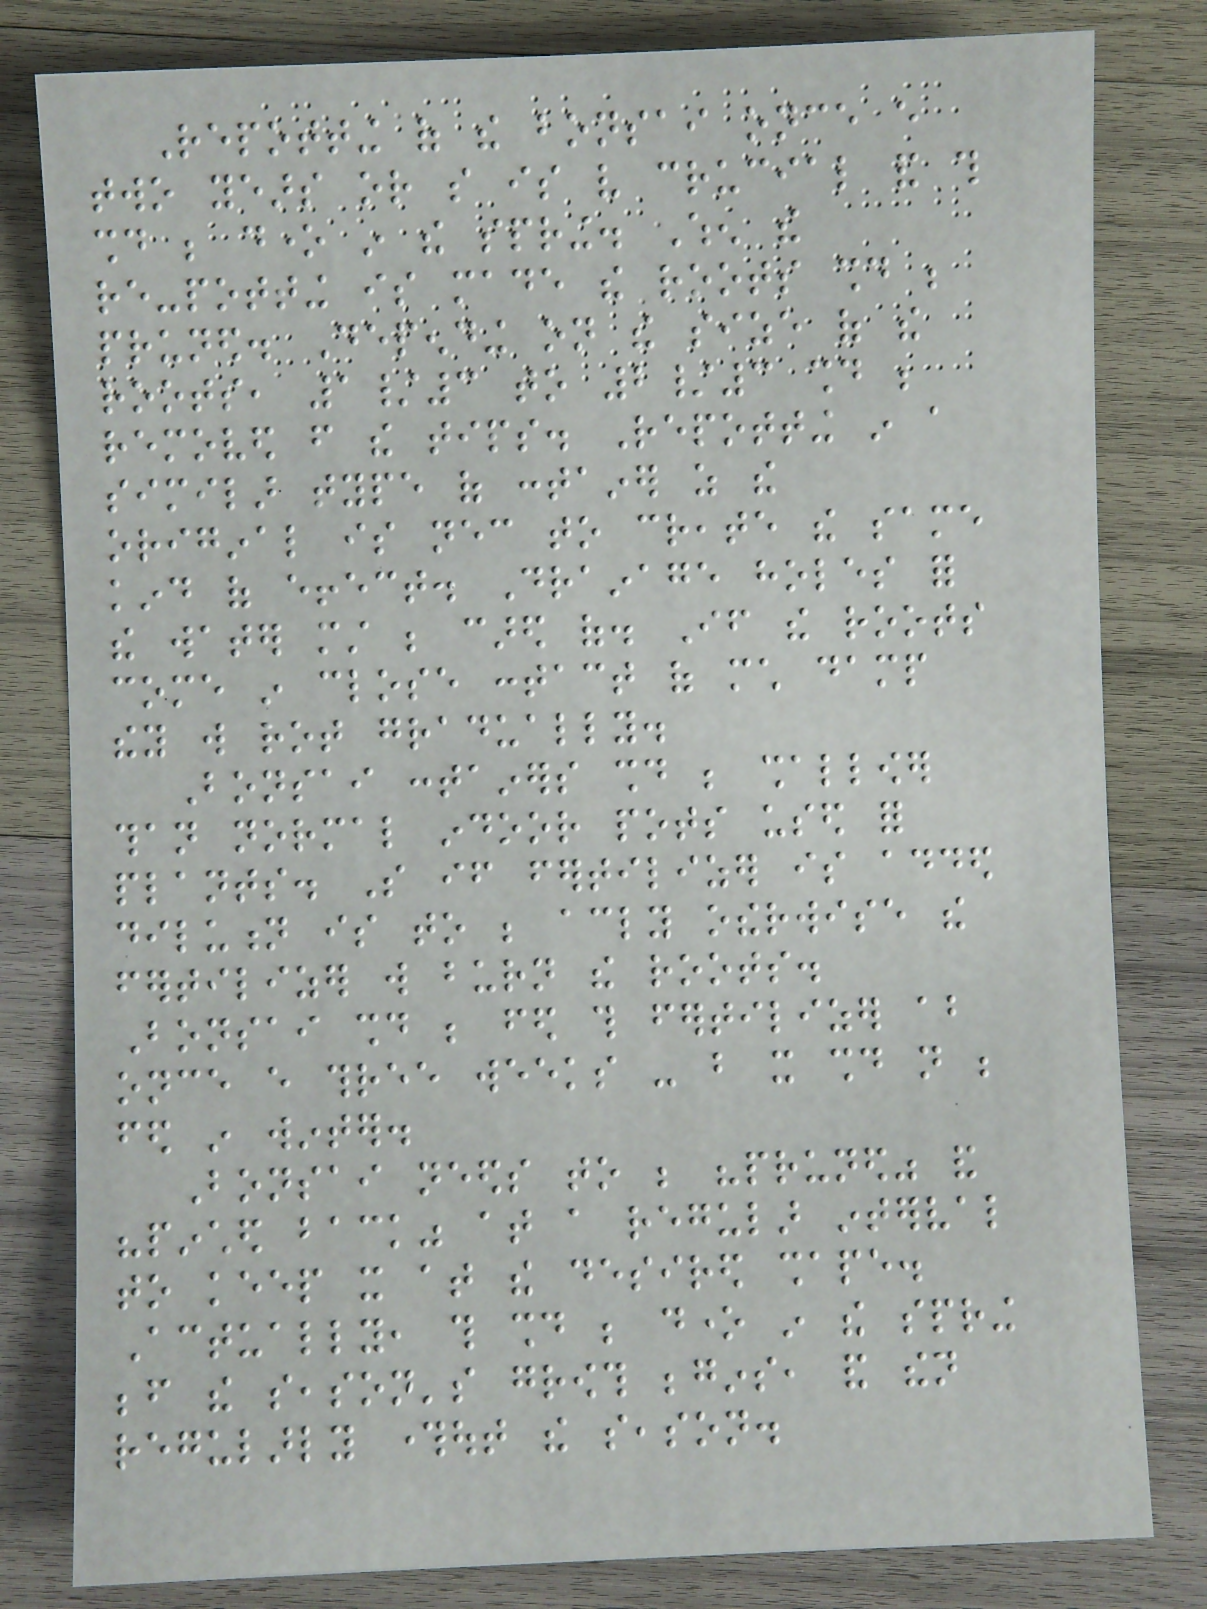Repotting of the bonsai once every
two years or so is very crucial and this
should be done in the spring. When the
re-potting is made the roots should be
pruned. Depending on the size of the
roots, 1/3 to 2/3 should be
removed from the tips. Repotting in a
similar type of container as the
original is necessary to create the same
kind of effect. Drainage holes for
the water must be cared of. If the roots
come in close contact of much damp
they will rot gradually.
Bonsai containers should be shallower
than normal indoor pots used for
plants. So if fertilizer is added
dilution is to be accordingly otherwise the
fertilizer will burn the roots.
Bonsai should be fed this fertilizer about
once every three weeks - but it should not be
fed in winter.
Bonsai needs to be "pruned" and
"pinched back" at a regular interval
to keep it at the desired shape.
Actually, this should be done in the spring
before the season's growth begins, and then
regularly throughout the season.
